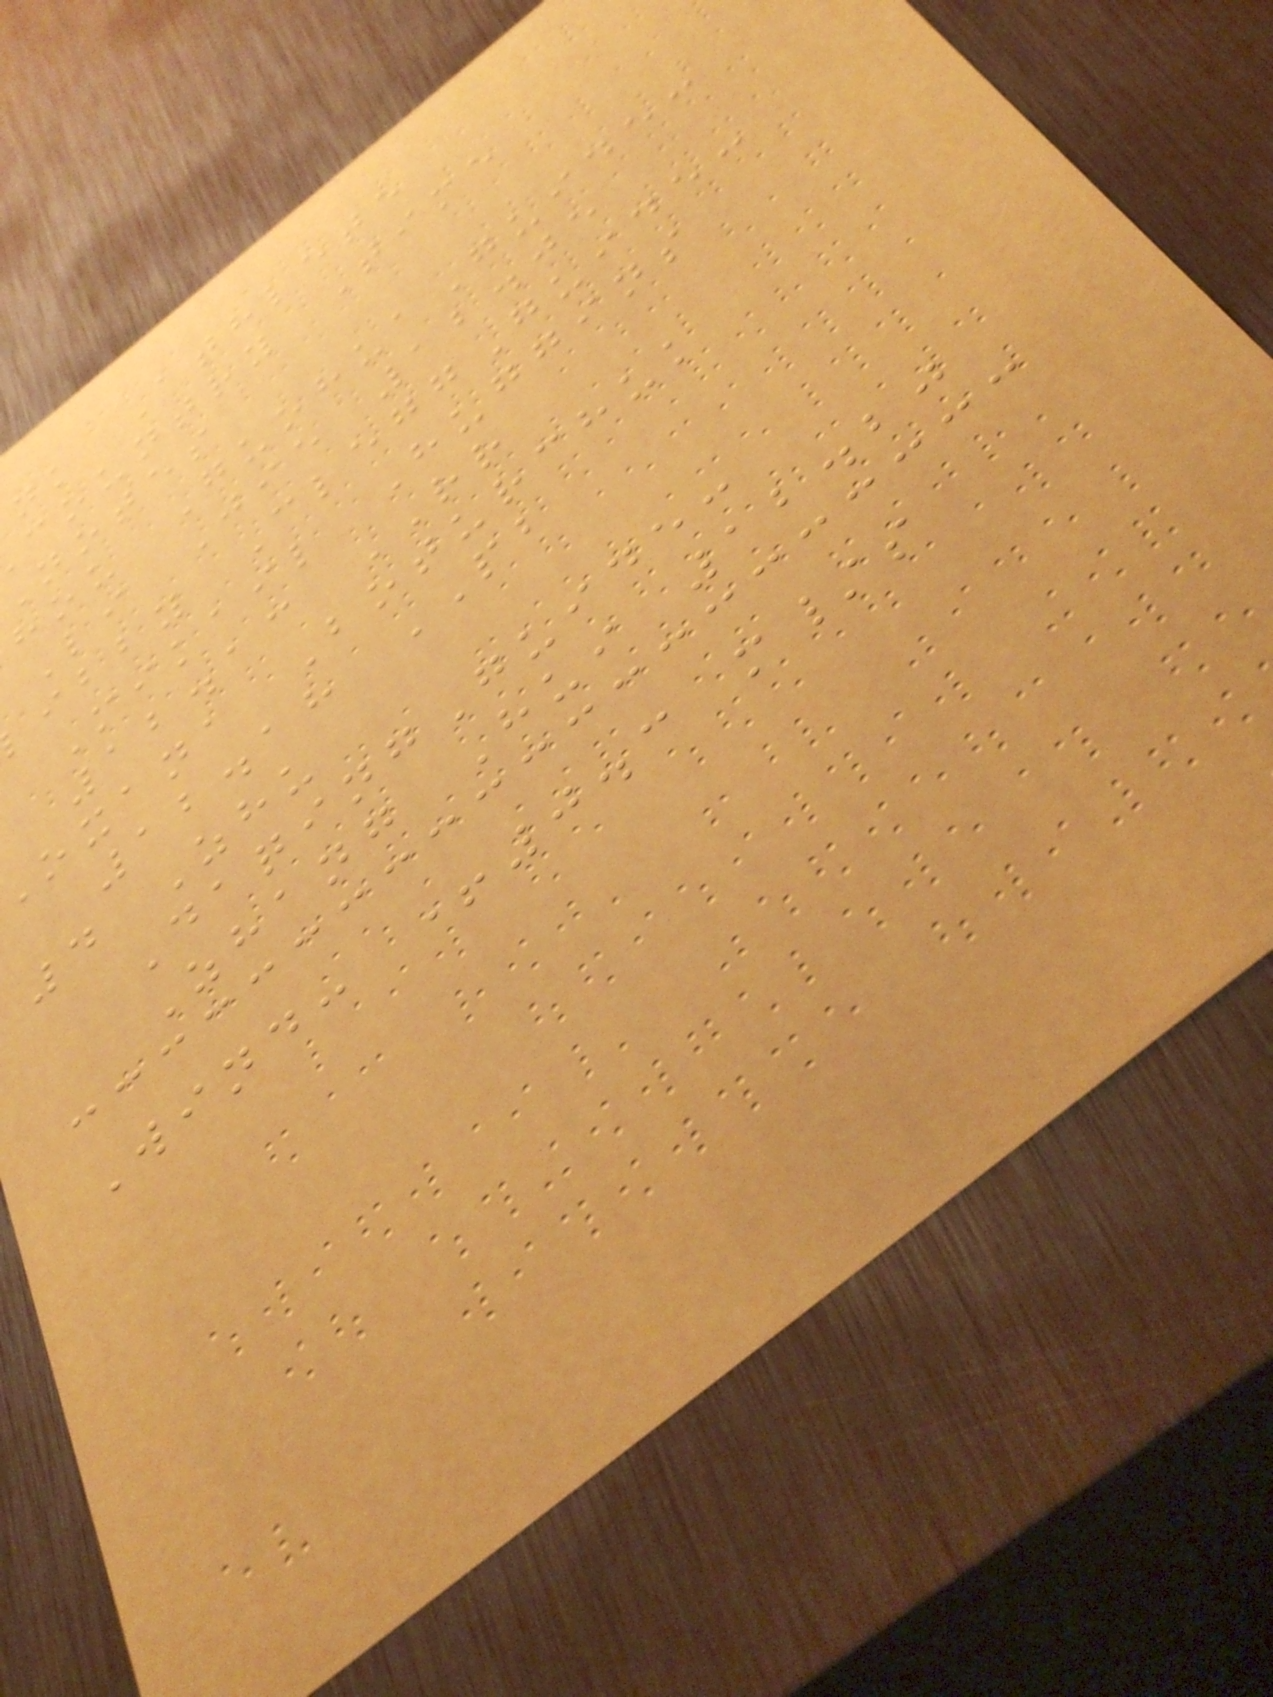nk Athlete
country Time
notes
hou GuohuaGuide:
Li Jie 12.05
ibby CleggGuide:
Mikail Huggins
12.13 RR
oxana Boturchuk
12.18 PB
4 Zhu
DaqingGuide:
Zhang Hui 12.20
Wind: +0.3 m/s
